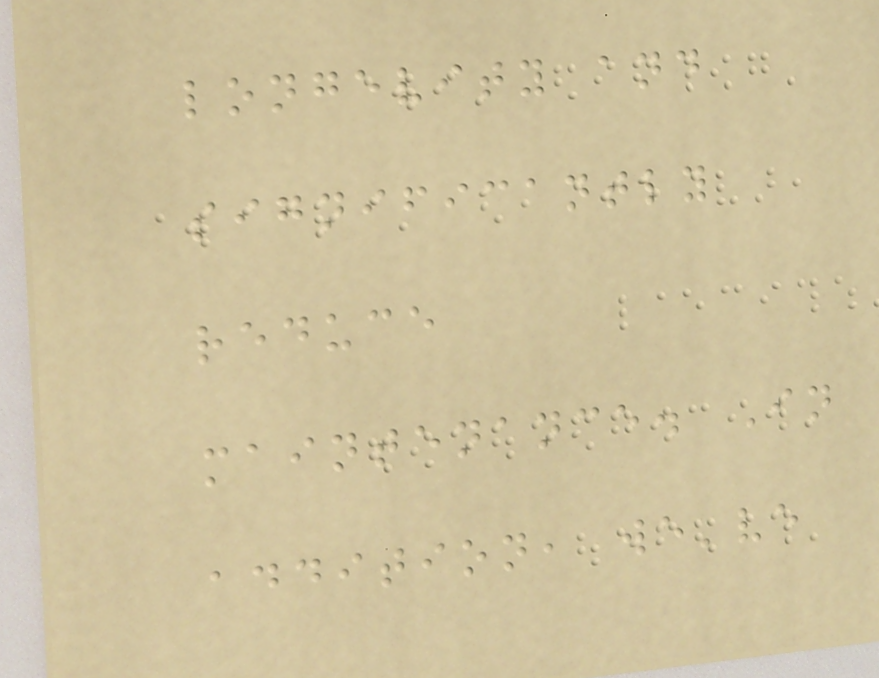longevity and
significantly
reduce
maintenance. In
addition, we've
